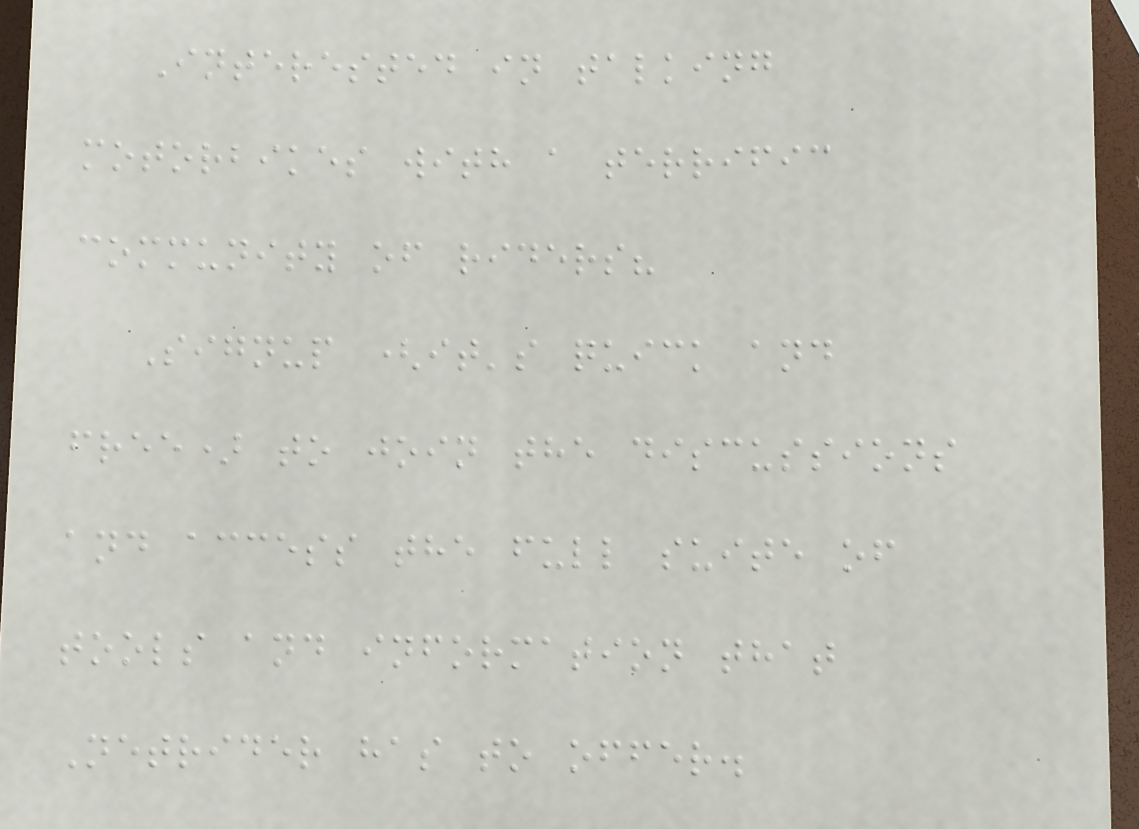Interested in talking
motorbikes with a terrific
community of riders?
Signup (it's quick and
free) to join the discussions
and access the full suite of
tools and information that
Netrider has to offer.
